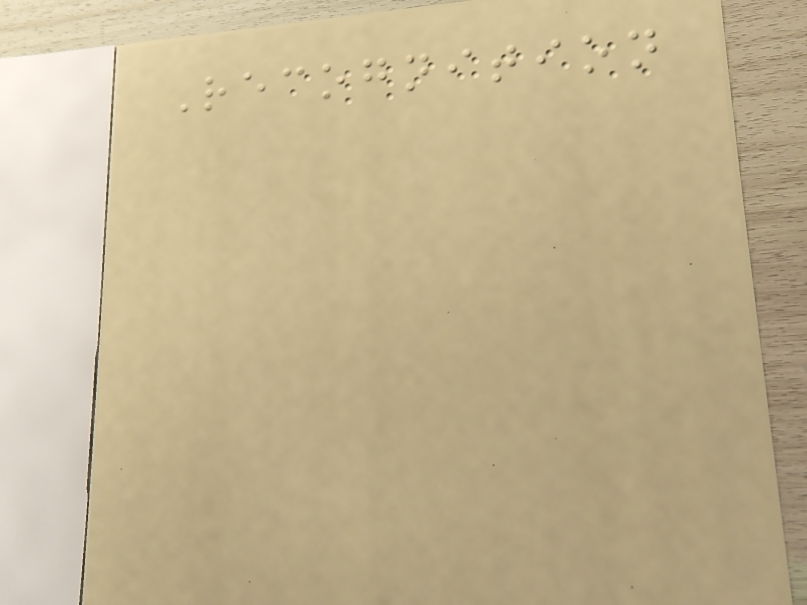Recognition
